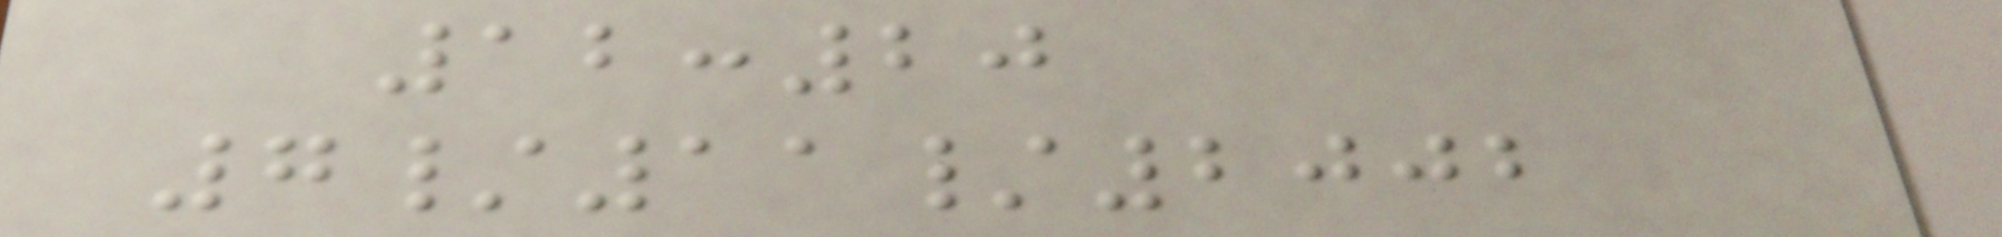12:20
7/11/2002
